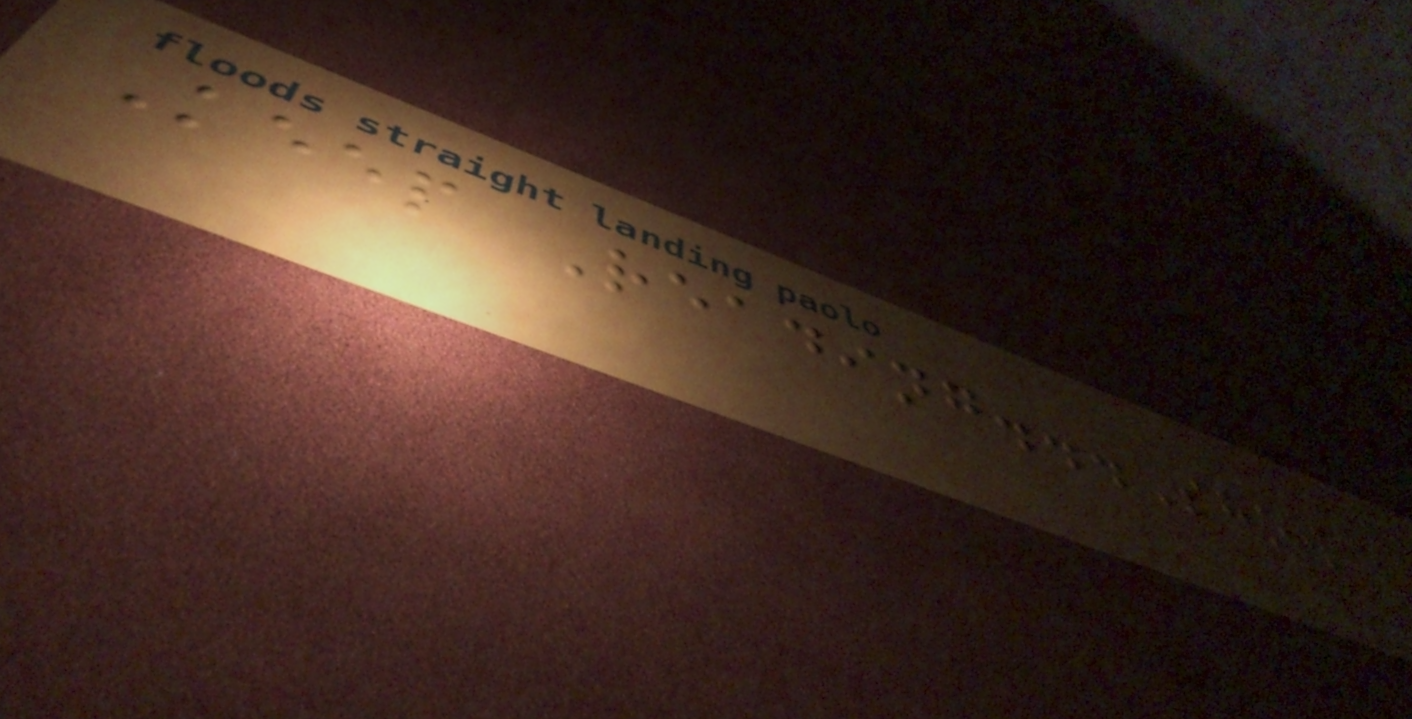Keep Reading...Show
